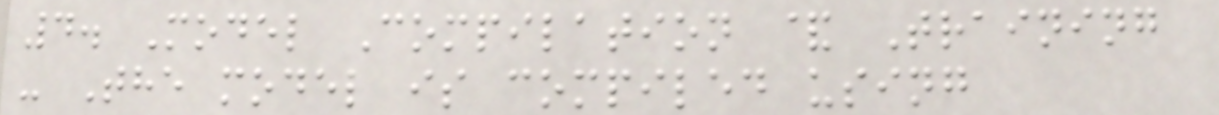4. Model Compilation & Training
- The model is compiled using
